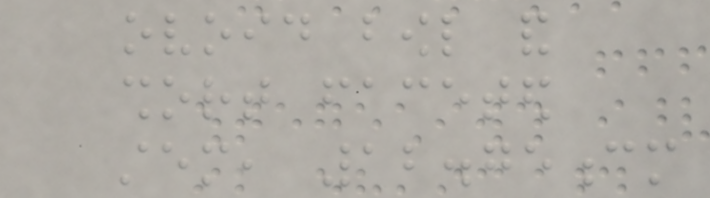ovoid bowl and
short faceted
stem, 12.75cm
